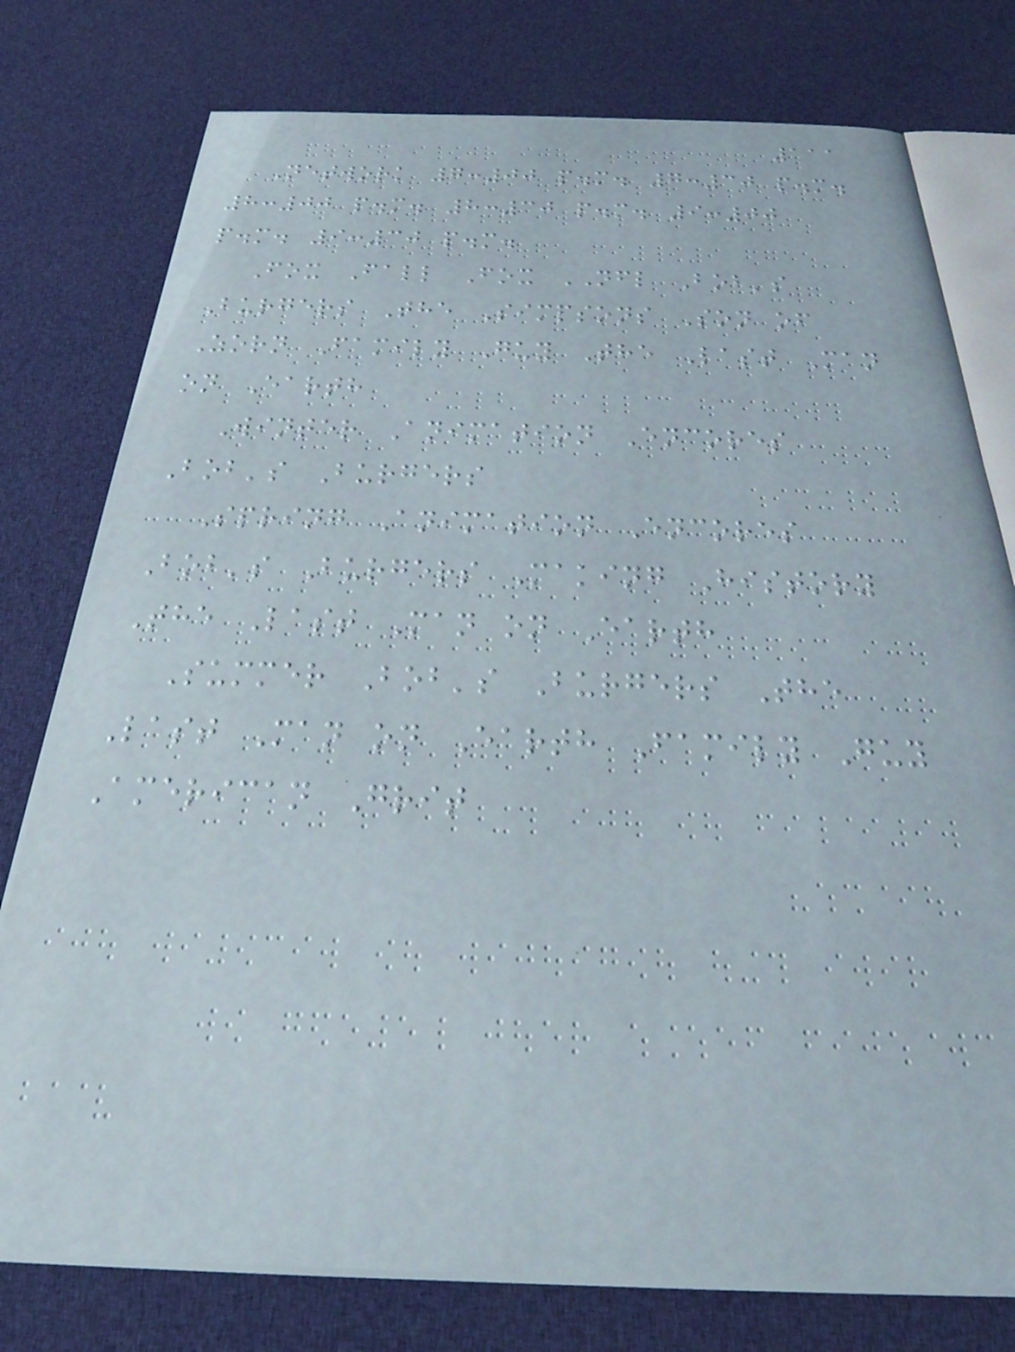111
Network 7:00 p.m. 7:30 p.m.
8:00 p.m. 8:30 p.m. 9:00
p.m. 9:30 p.m.
Fox Fall Fox NFL Bob's
Burgers The Simpsons Son of
Zorn Family Guy The Last Man
on Earth
Winter Animation Encores
Bob's Burgers
Spring Animation Encores
Bob's Burgers Making History
The Last Man on Earth
Summer Bob's Burgers The
Last Man on Earth Family Guy
American Grit
